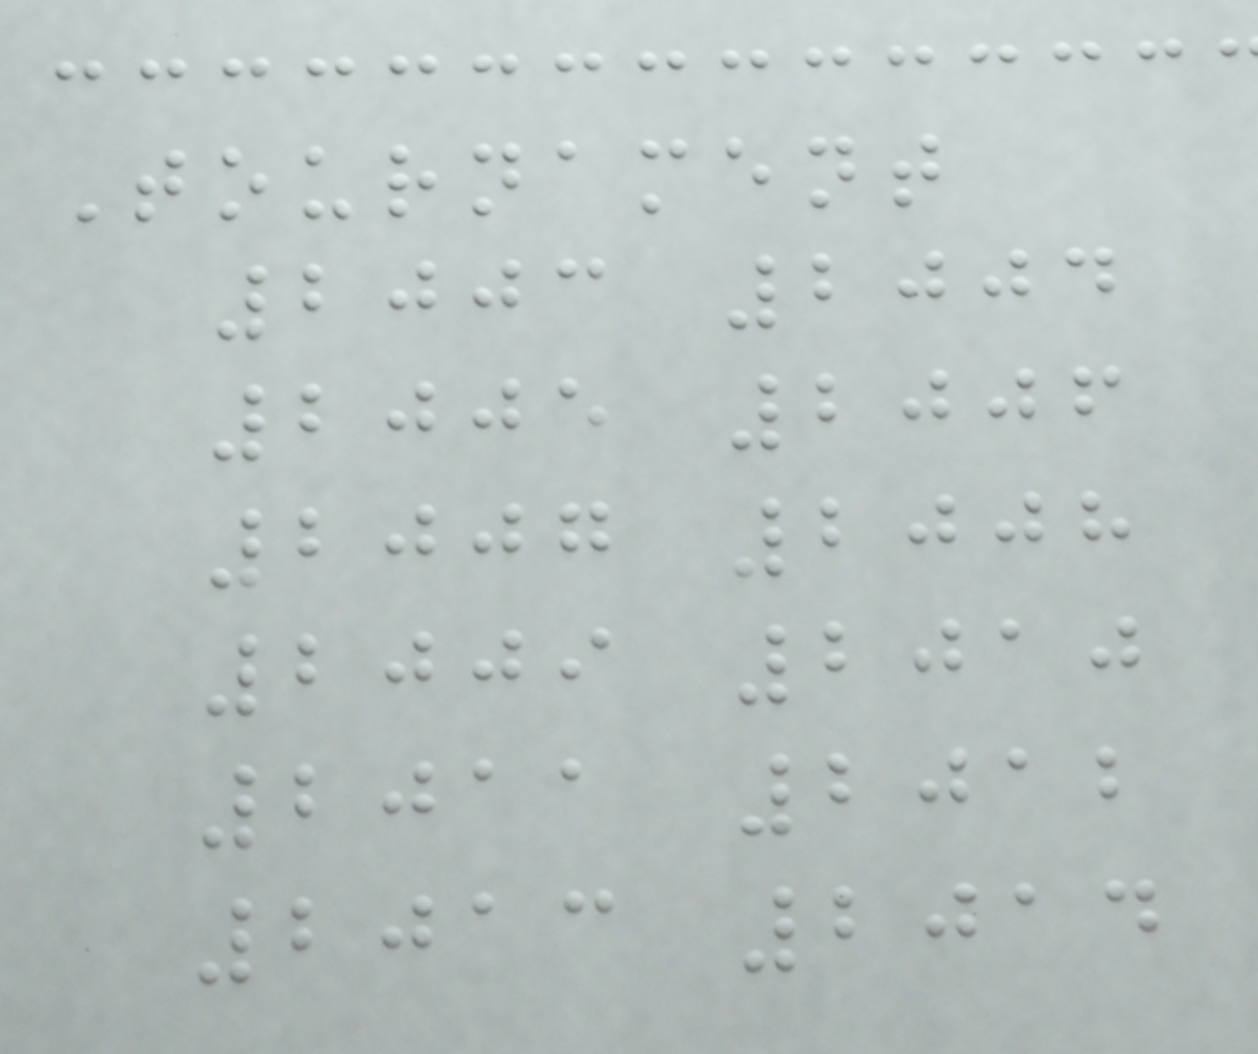Tournament
2003 2004
2005 2006
2007 2008
2009 2010
2011 2012
2013 2014
